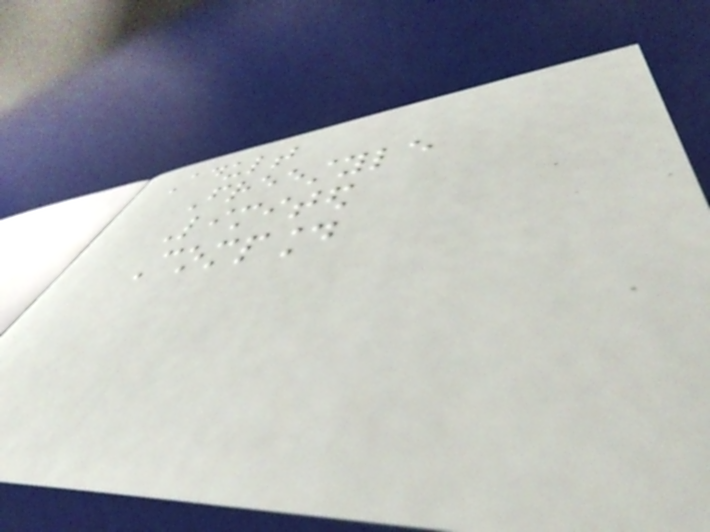Adult
Freestyle
Limited
Compound
